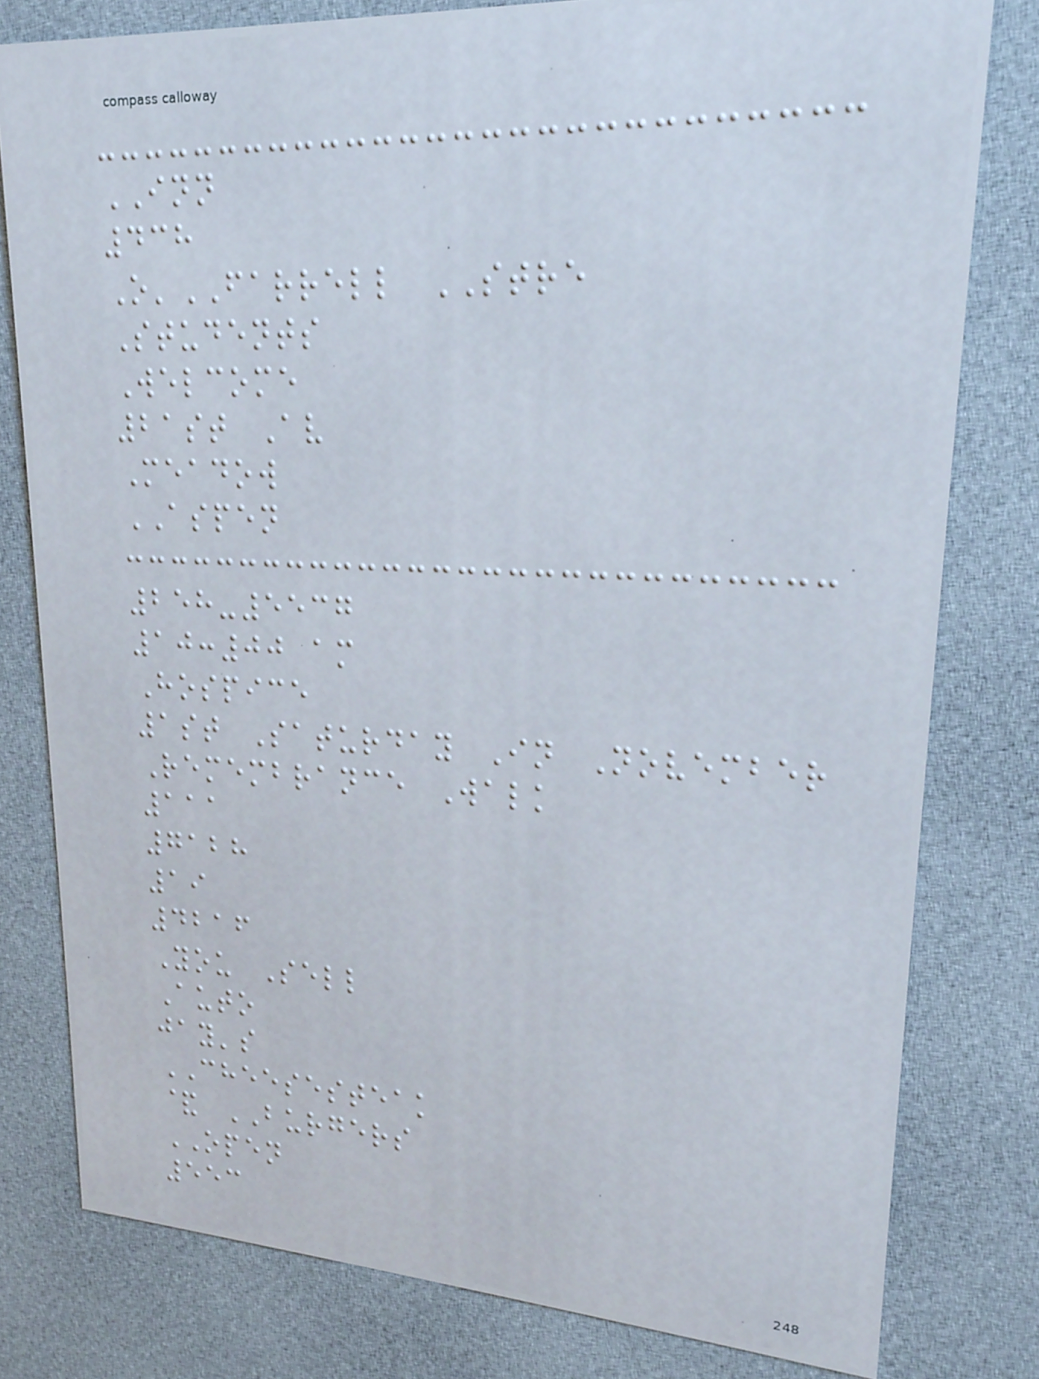INN
438
O'FARRELL STRE
Students
Welcome
21st Av
Meadow
ASPEN
258-5537
10:00 am
Hospice
1st Saturday In November
Remembrance Walk
111
7128
19
4216
You Sell
Auto
jay's
CHEESESTEAK
& BURGERS
OPEN
553
